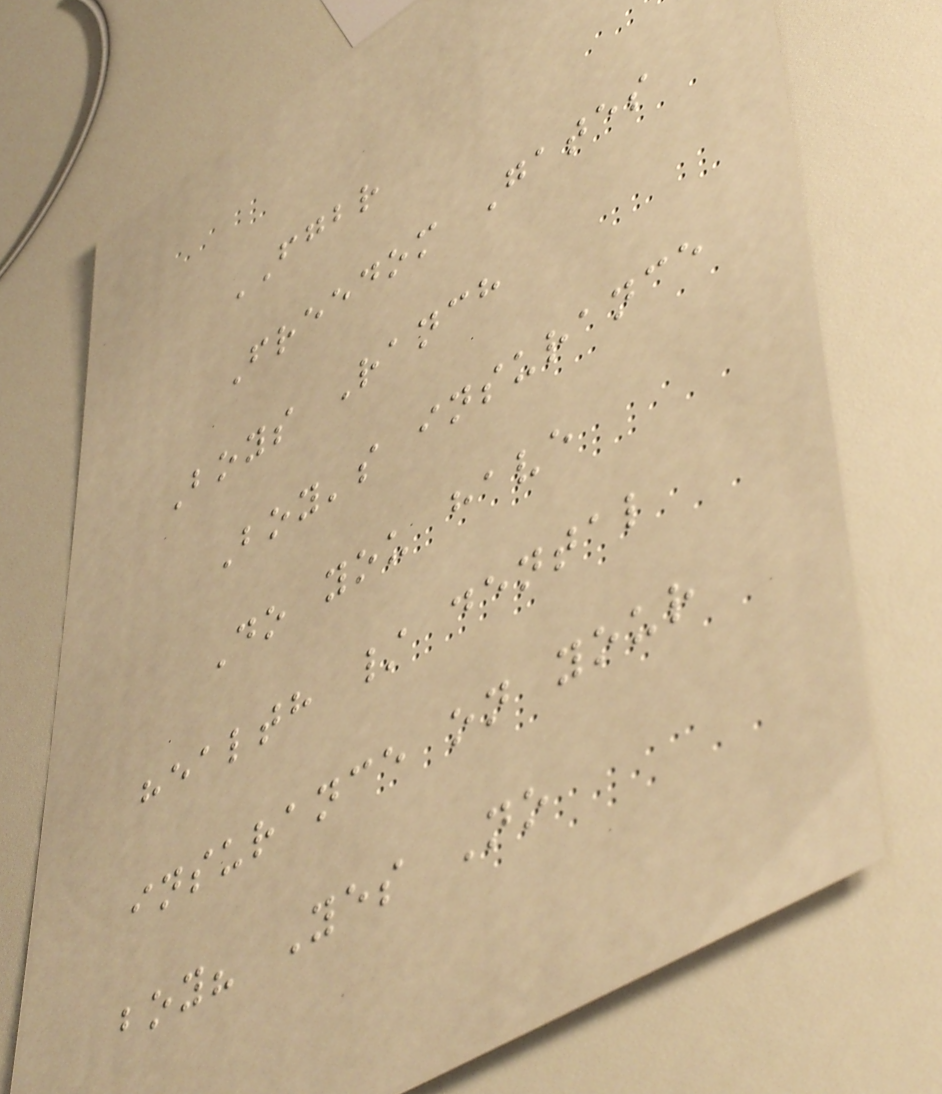FGBR
Freedom Gates
Boys Ranch
Boy's insurance
Do you have
health / dental
insurance on your
boy? Yes No
